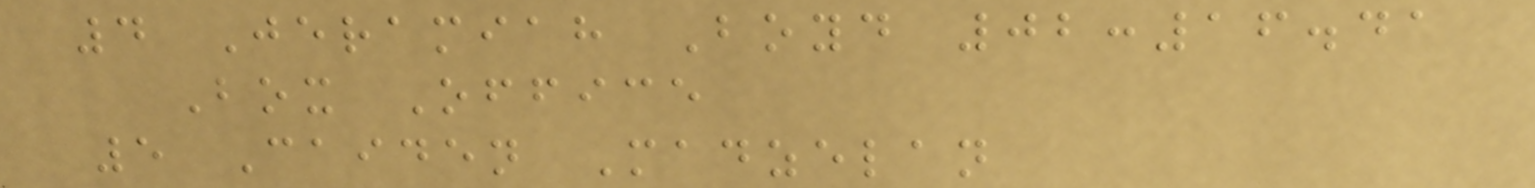4 Jeramiah Boyd 02:16.41
Box Office
5 Caiden Madzelan
